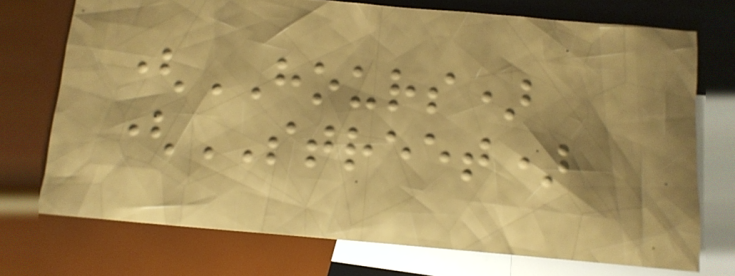(HOURS)
(STREET)
